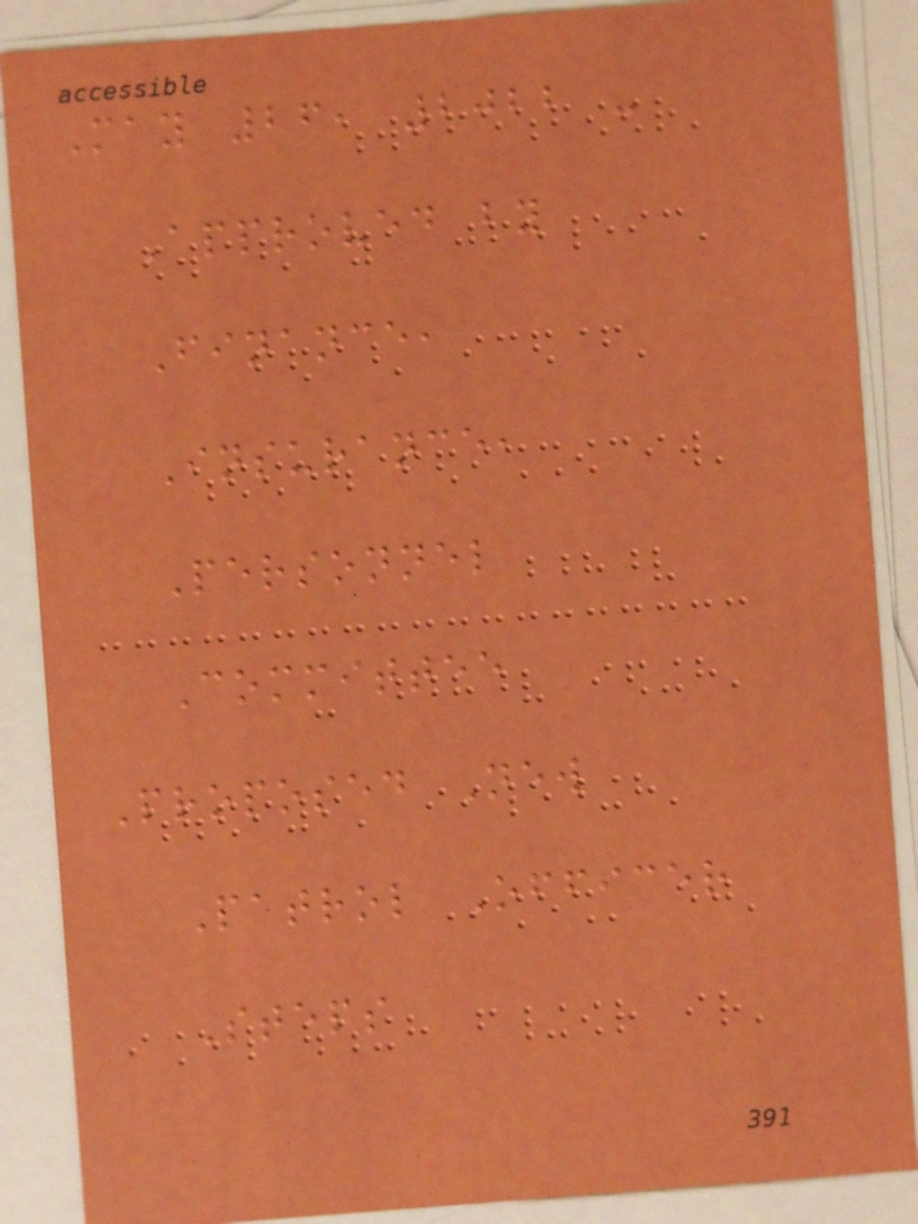May 26, 2022 -
Approved by
Finance,
Insurance,
Personnel
Committee
Proposed New
Patrol Officer
Steps
